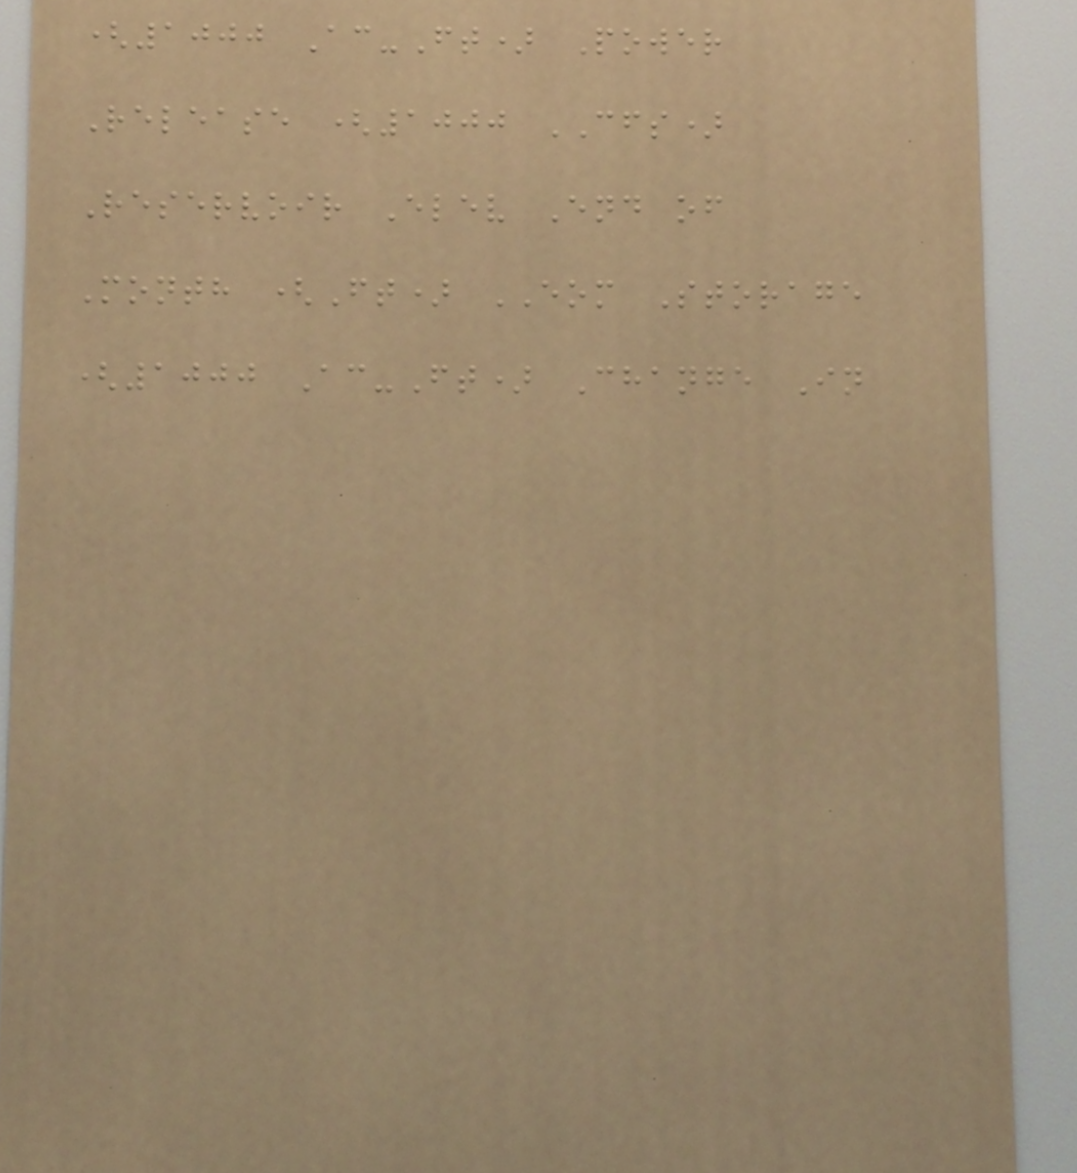(1000 Ac-Ft) Power
Release (1000 CFS)
Reservoir Elev End of
Month (Ft) EOM Storage
(1000 Ac-Ft) Change In
